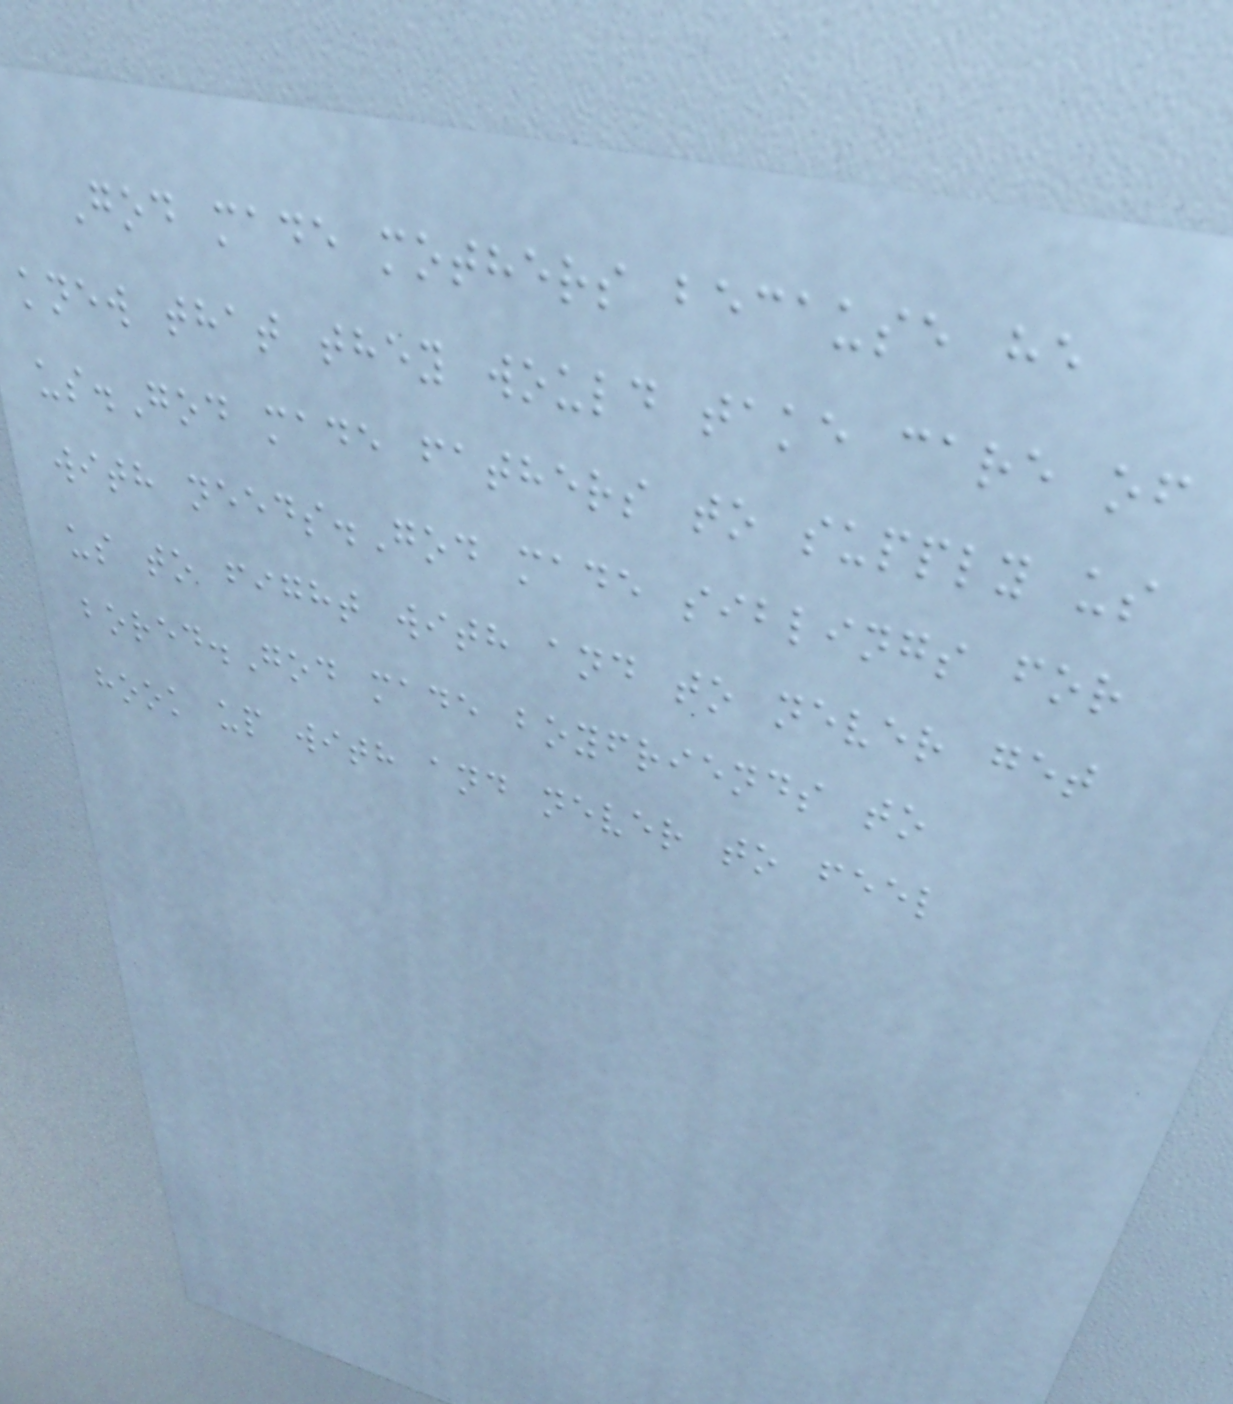God made mothers because he
knew that they would take care of
us.God made fathers to supply us
with needs.God made siblings for
us to fight with and to never get
bored.God made boyfriends to
hook up with and never to feel
